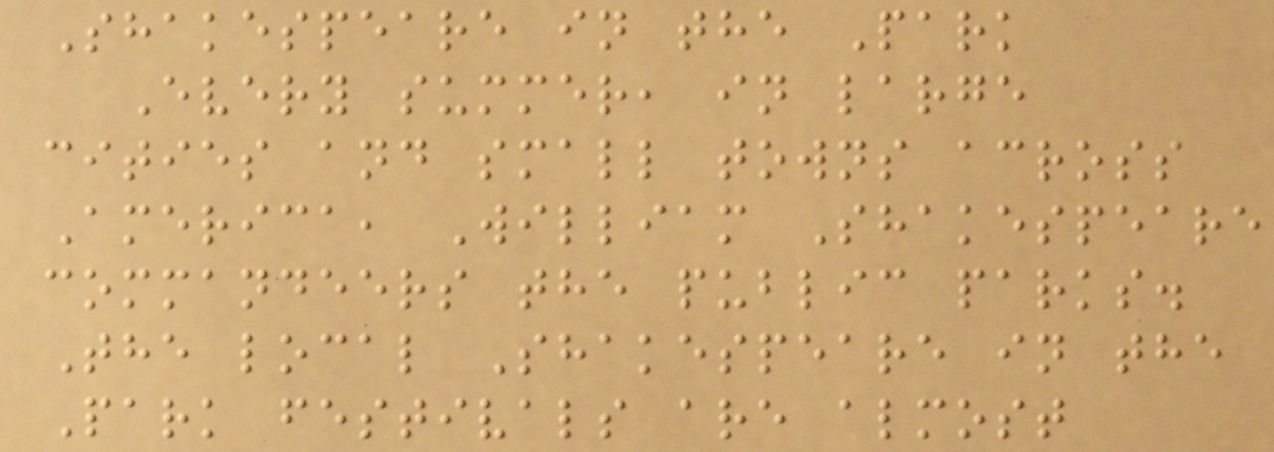Shakespeare in the Park
Every summer, in large
cities and small towns across
America, William Shakespeare
commandeers the public parks.
The local Shakespeare in the
Park festivals are almost
